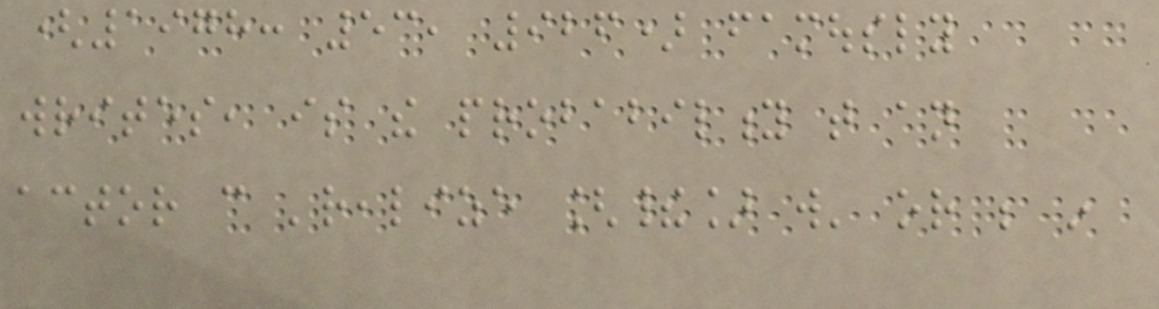(1978: 53, 926) famously
writes, is the probability that an
actor can 'realize [their] will' or be in
